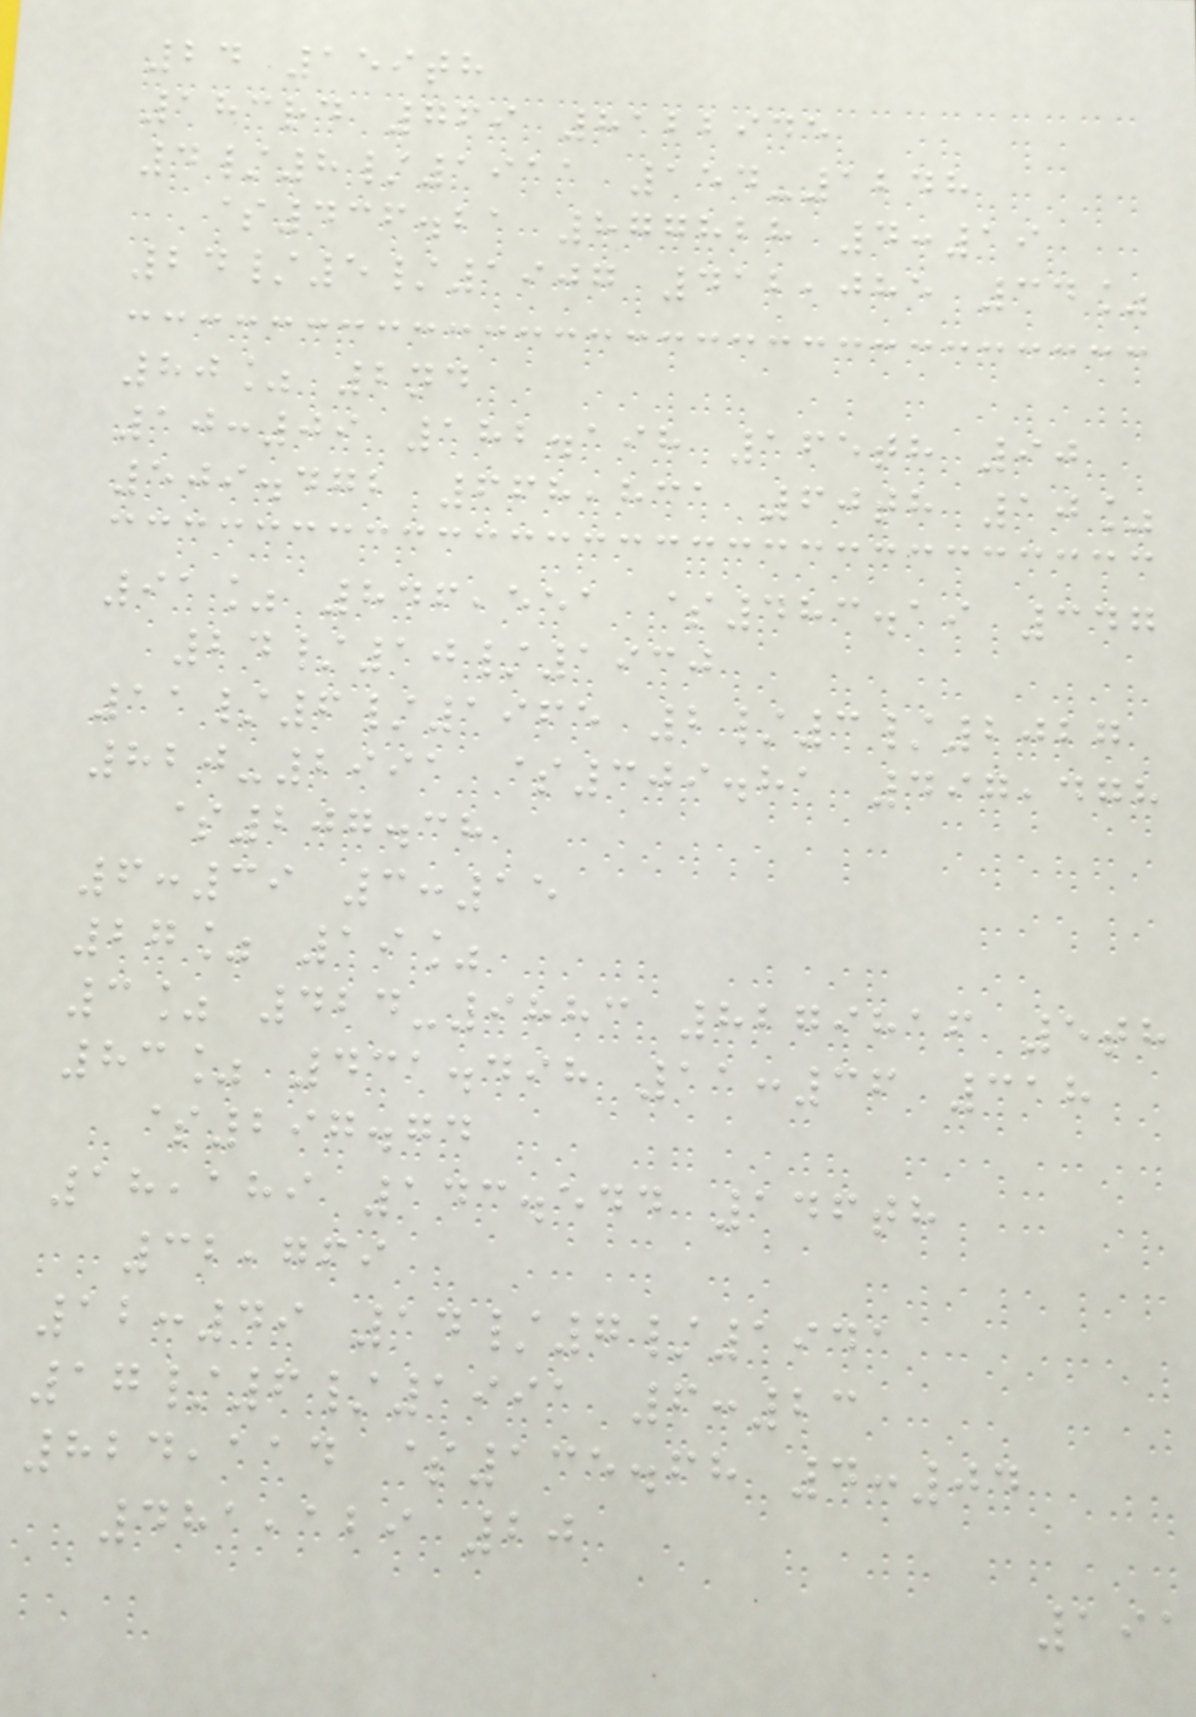24 159th
183rd 769 8122945
4/8/1911 154-1248
$436.21 877828 4:19
24/5/1907 412,085 34%
80% 2nd
10:09 182.198 165th 90
509.472 668,831 60th 10%
91% 846,551 $483.19 347
24/10/1930
11/6/1965 2/3/2027
820-2991 $309.81 497,478
$207.38
6:39 3:15
27% 19%
3% 424-9883 8279816 5th
83% 431.498 11:36 318
$297.74
18,189 143.544 146th
32,769
12:49 14/7/1941
17/6/1991 6:23
824,114 $135.68 4:04
481,129 20
191
